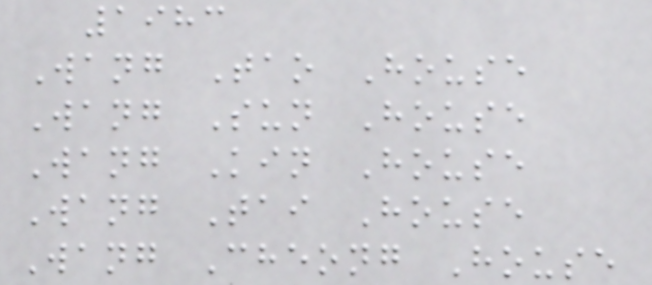1983
Wang Tao House
Wang Sun House
Wang Kin House
Wang Tai House
Wang Cheong House
